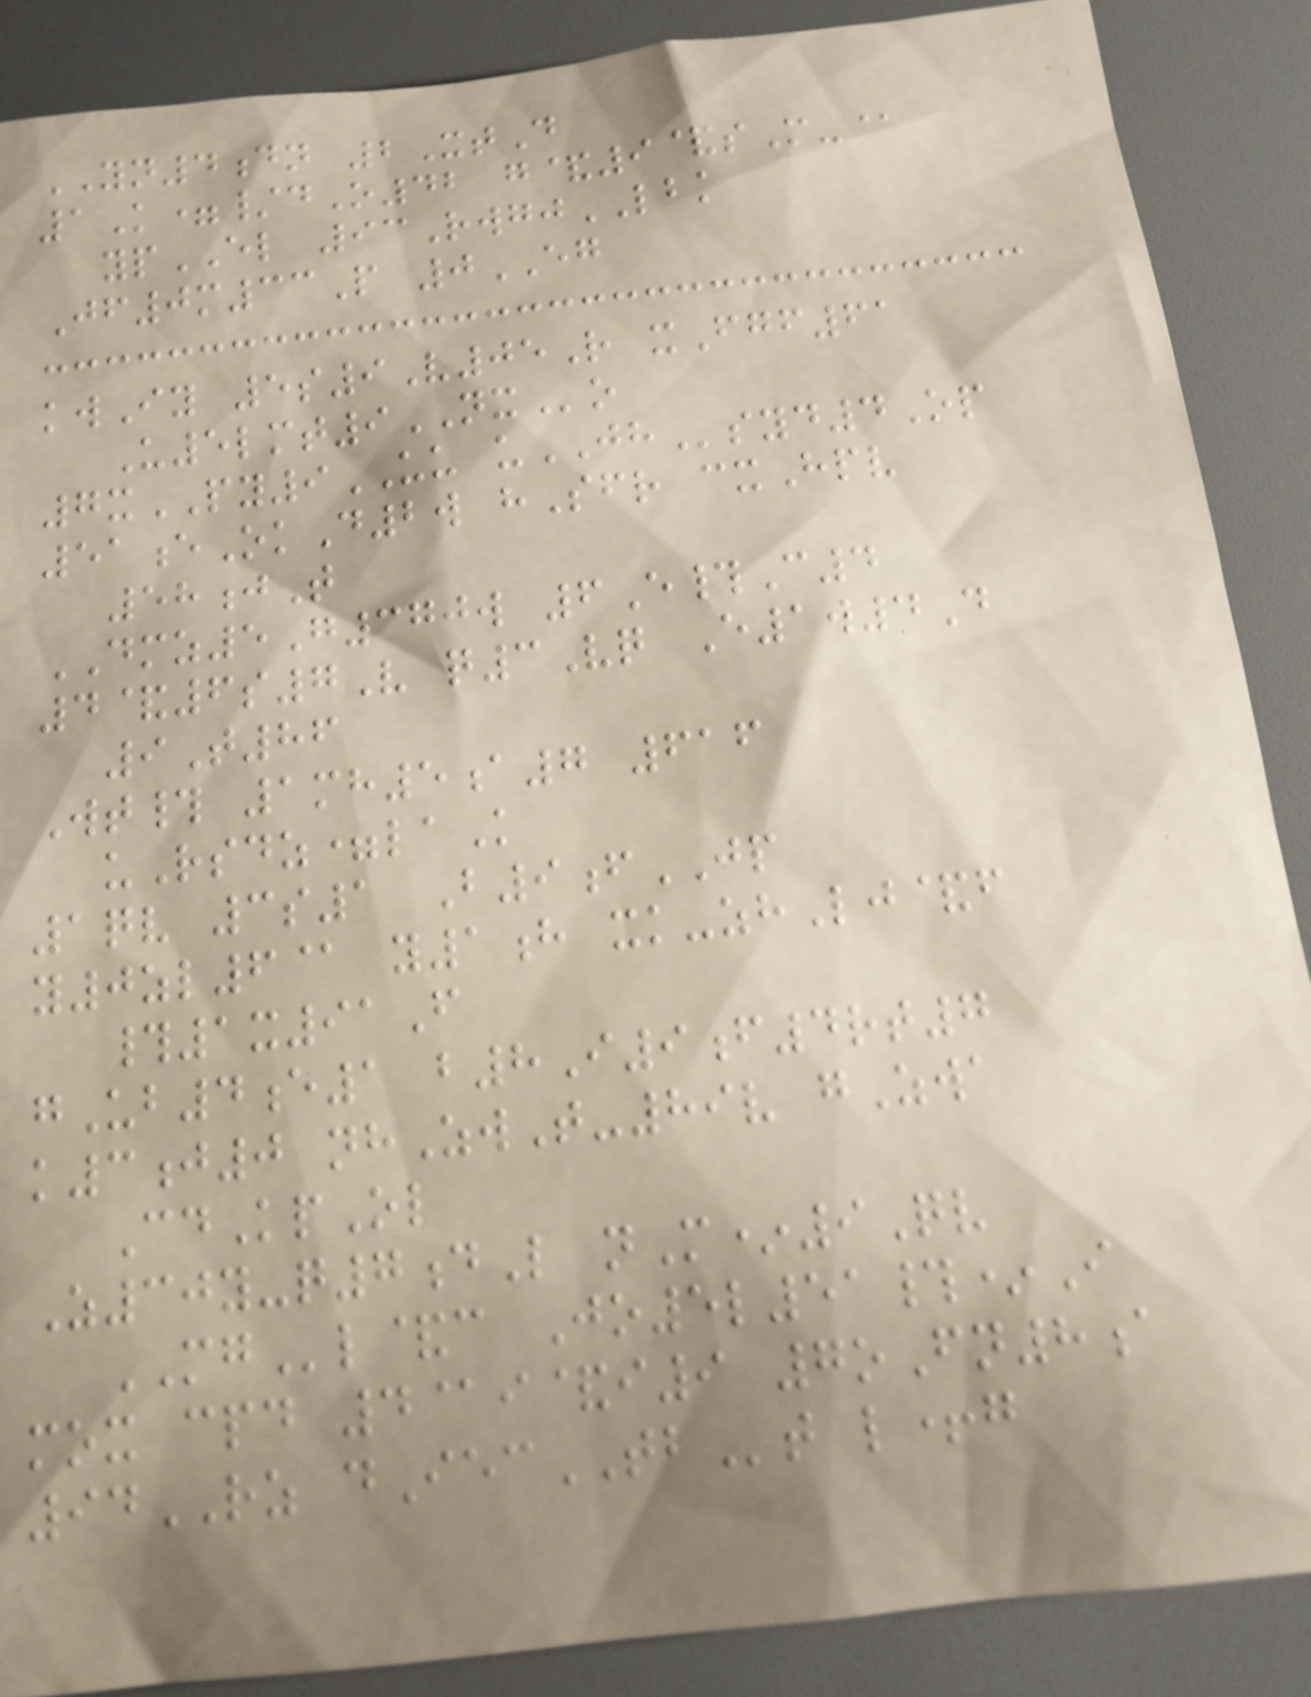YN4dn 2XtD
1K=/dO42 g&9&sM-@
ypEL 93RwgjLBK
Jf0m33P 0EG
kwIy 5s9V05R xFgf61
U5lmt9NXo
7xPY9UU uJHsyd4Op
51eOkD2w hSfr cxHpv
58jT
DMZ5G370w 6E#C4
4&6s7V q3Vq E1w4D
9T86
Wt# 1mh5a7 616
uRsdz=laK
1qv 3s1 B9fJP
y0zl6@ y1h xk-zhLj&f
#1x91F
gUb4e1 b8I9f4rt7
k3j0 nhZwT-89v gZwa
CdKpOl
Z30y-q7dL nM*9Qv
MGl&c Jo5l51#*I
mox cpd 4@i&i9 7oFn8a
94RZ dIecTBt l+g
